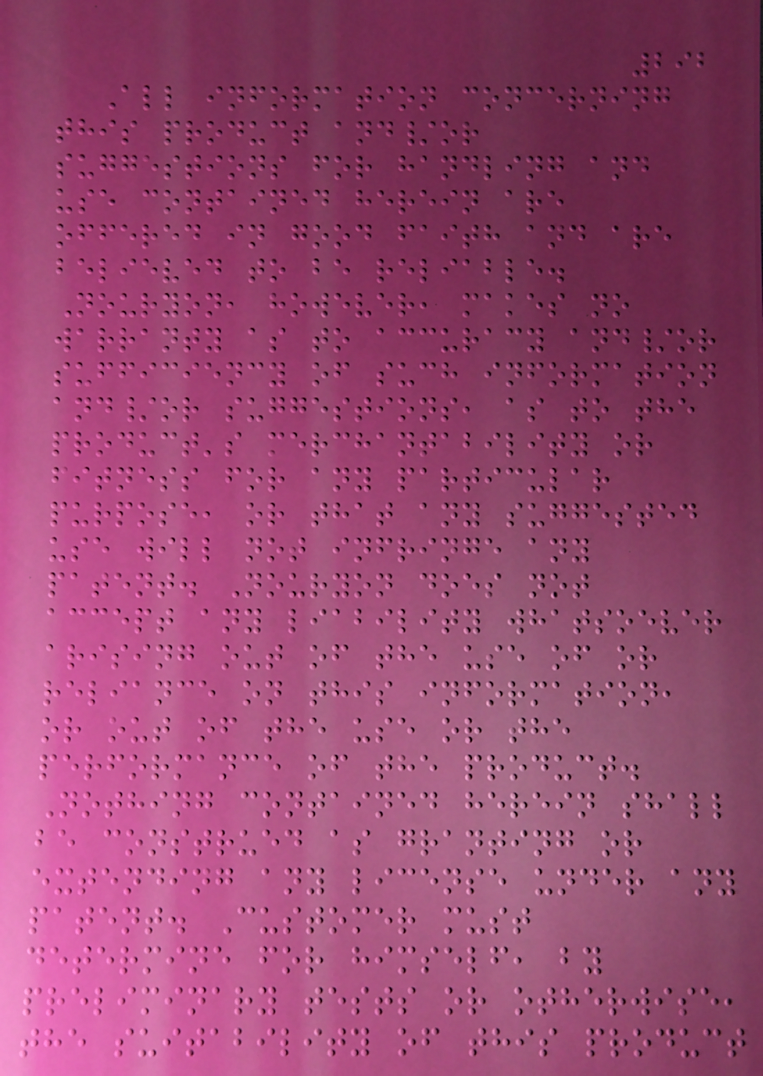292
All information concerning
this product and/or
suggestions for handling and
use contained herein are
offered in good faith and are
believed to be reliable.
Nouryon, however, makes no
warranty as to accuracy and/or
sufficiency of such information
and/or suggestions, as to the
product's merchantability or
fitness for any particular
purpose, or that any suggested
use will not infringe any
patent. Nouryon does not
accept any liability whatsoever
arising out of the use of or
reliance on this information,
or out of the use or the
performance of the product.
Nothing contained herein shall
be construed as granting or
extending any license under any
patent. Customer must
determine for himself, by
preliminary tests or otherwise,
the suitability of this product
